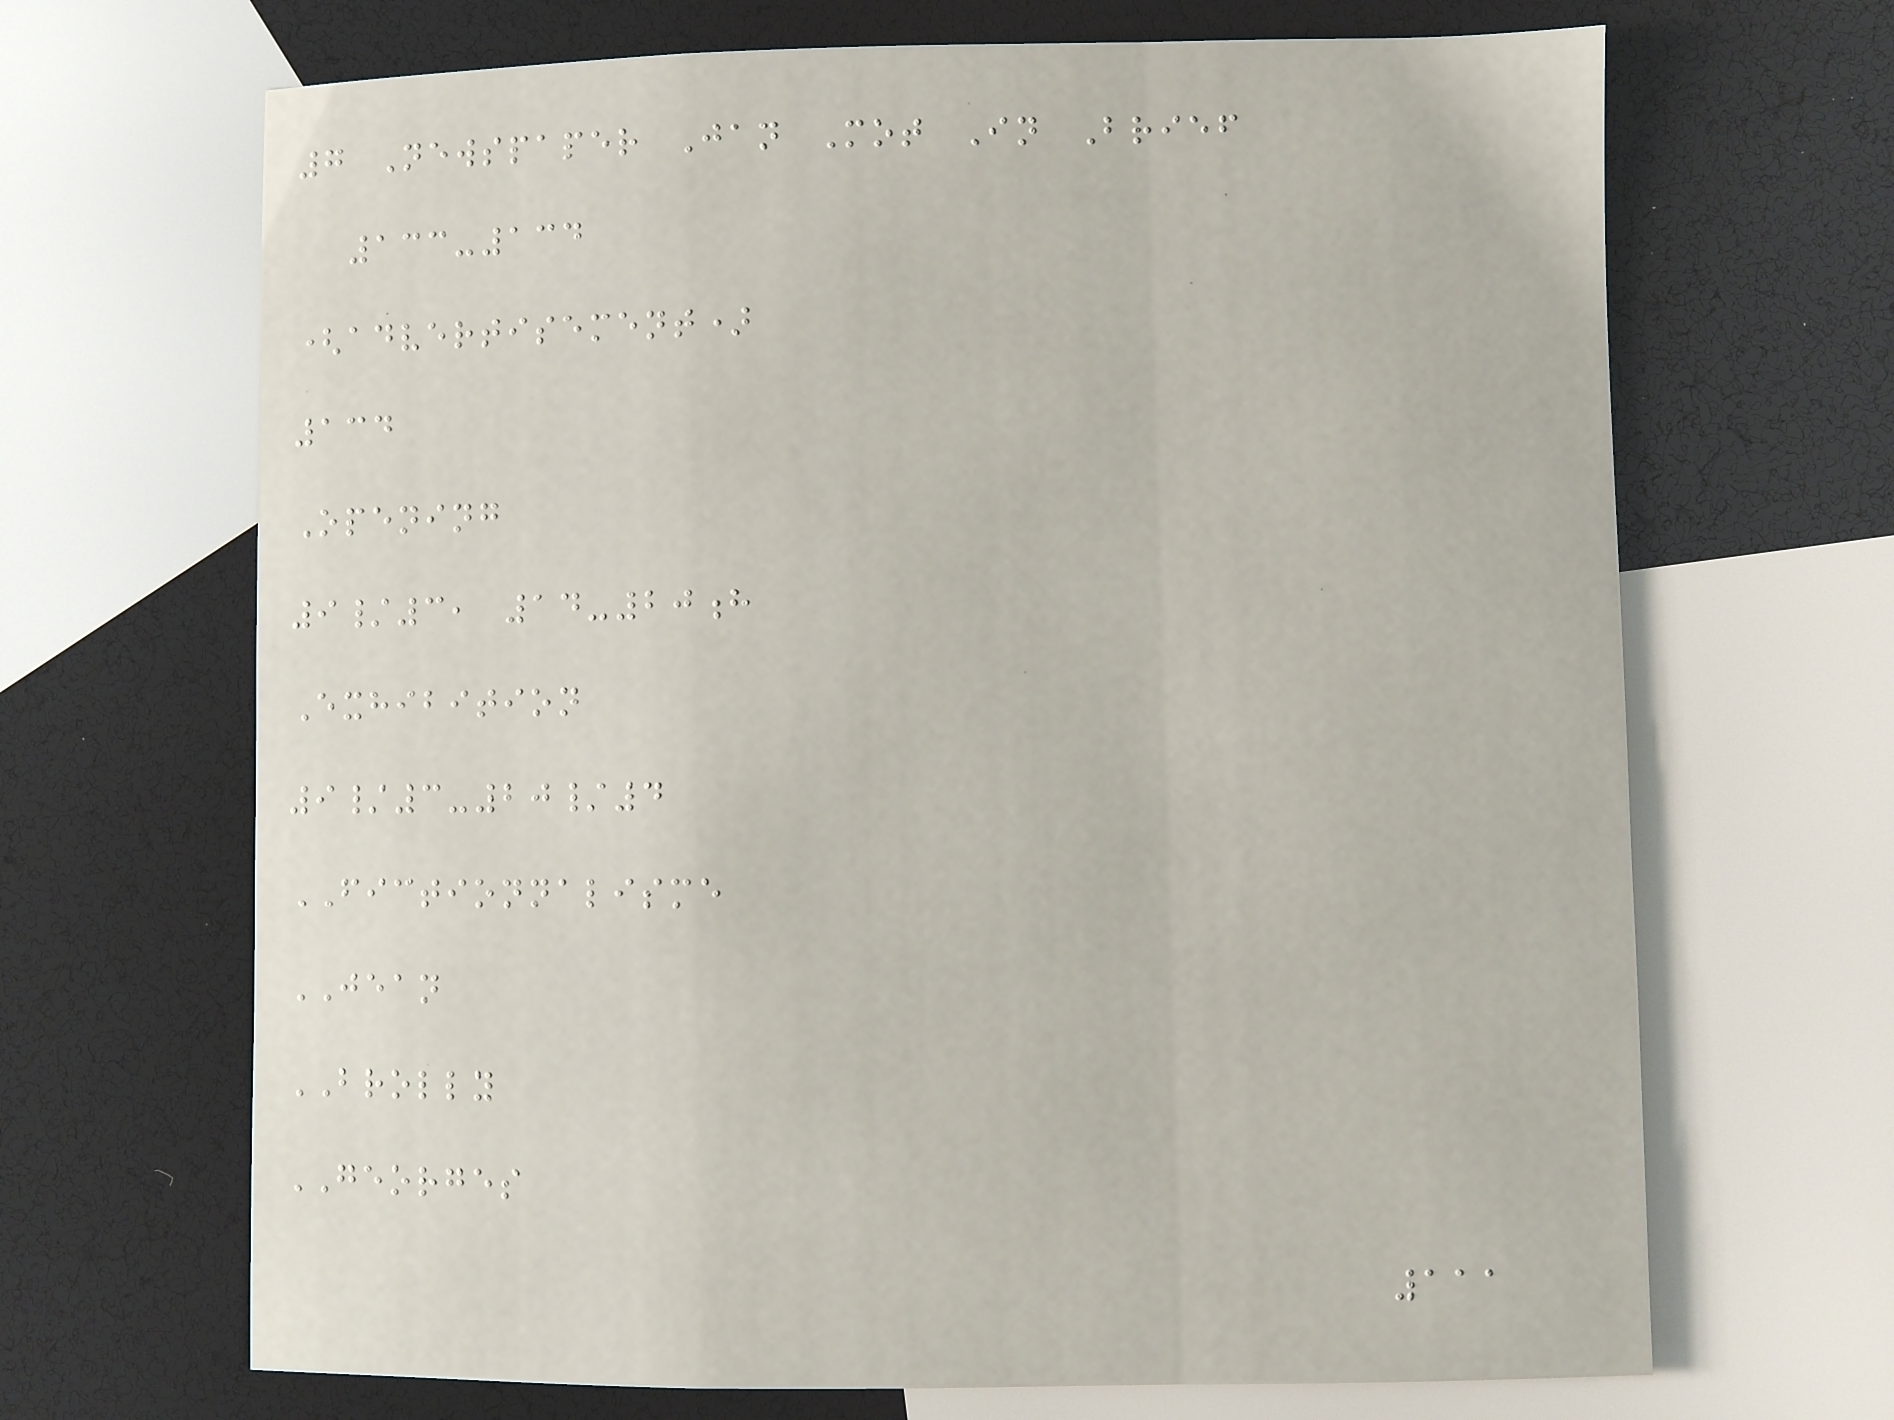7 Newspaper Jan Mot In Brief
133-134
(advertisement)
134
Opening
9/3, 14-20h
Exhibition
9/3-20/4
FICTIONNALISME
JEAN
BROLLY
GEORGES
111
